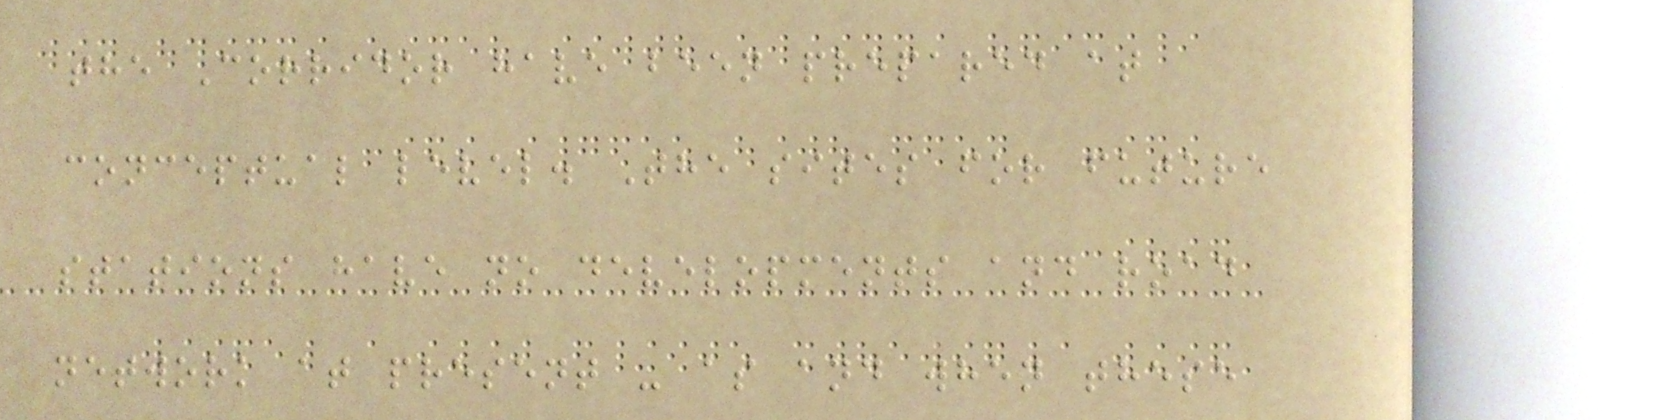the Corridor have been prepared at
conceptual level. The sites for future
stations have no developments and road
network at present - as and when these
